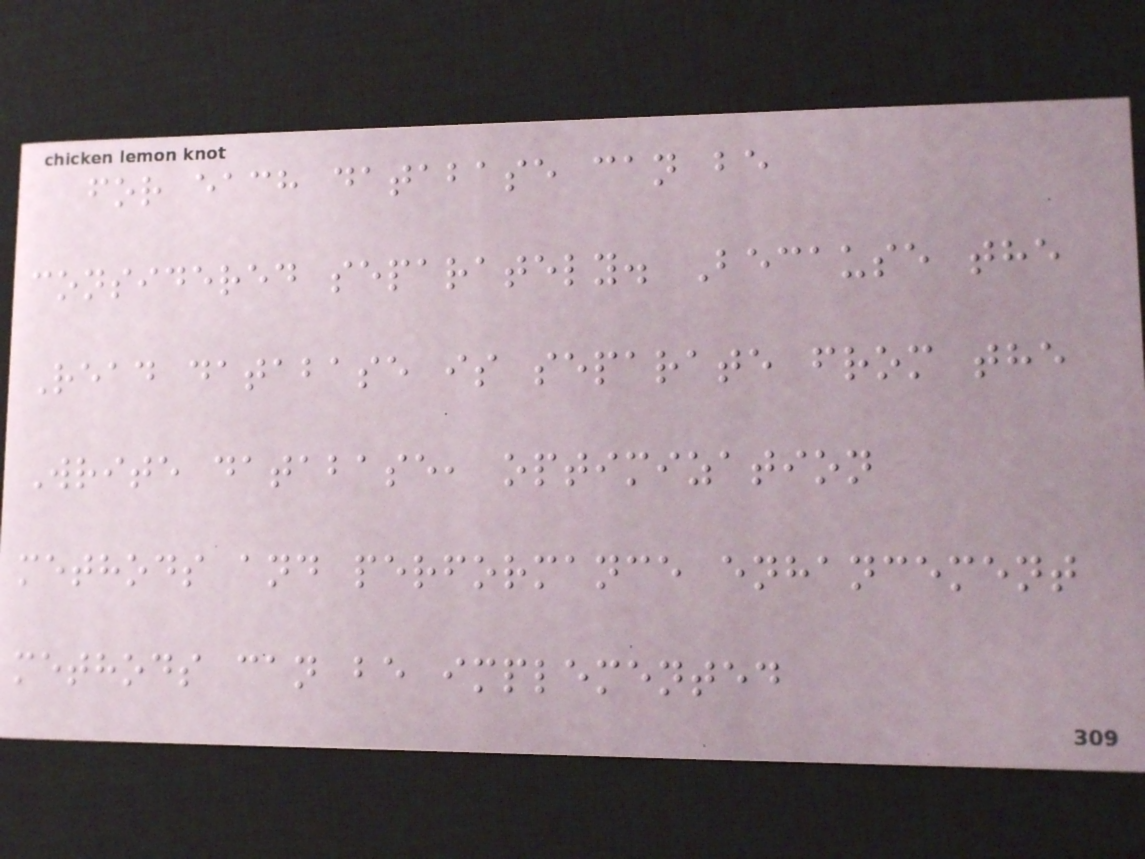for each database can be
considered separately. Because the
Read database is separate from the
Write database, optimization
methods and performance enhancement
methods can be implemented
